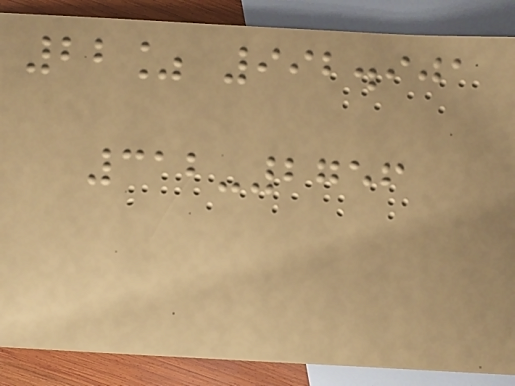22% 992.901
312-2756
